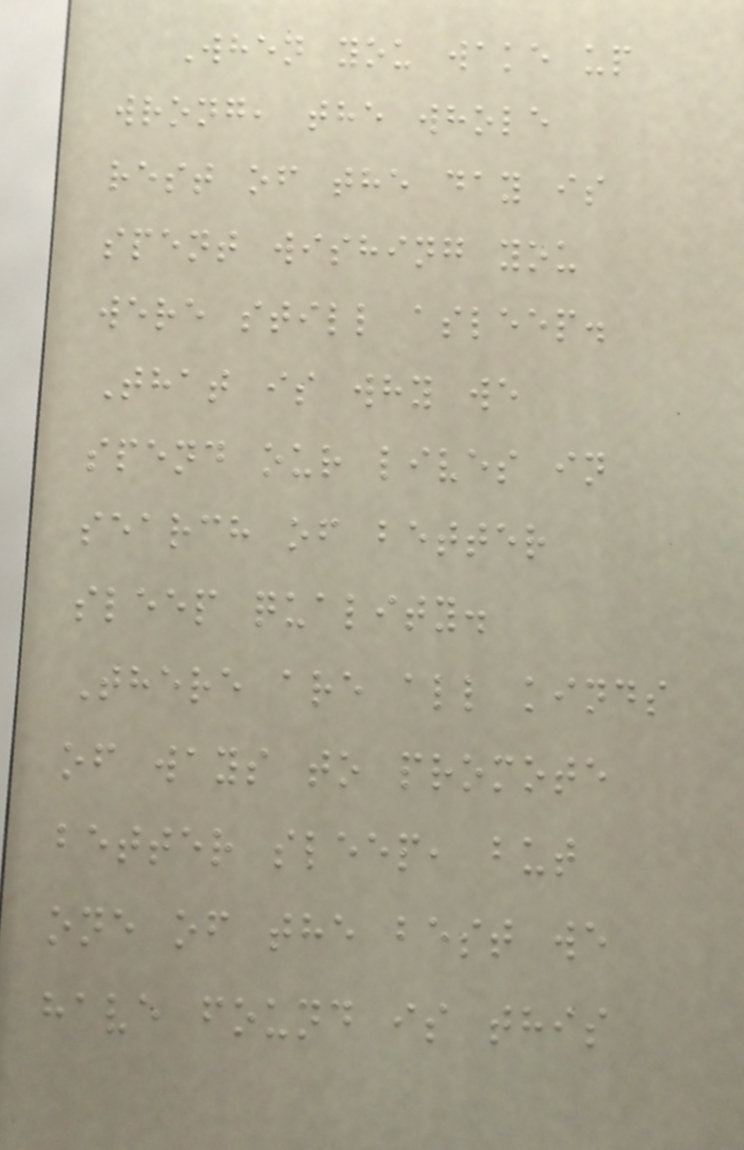When you wake up
wrong, the whole
rest of the day is
spent wishing you
were still asleep.
That is why we
spend our lives in
search of better
sleep quality.
There are all kinds
of ways to promote
better sleep, but
one of the best we
have found is this
